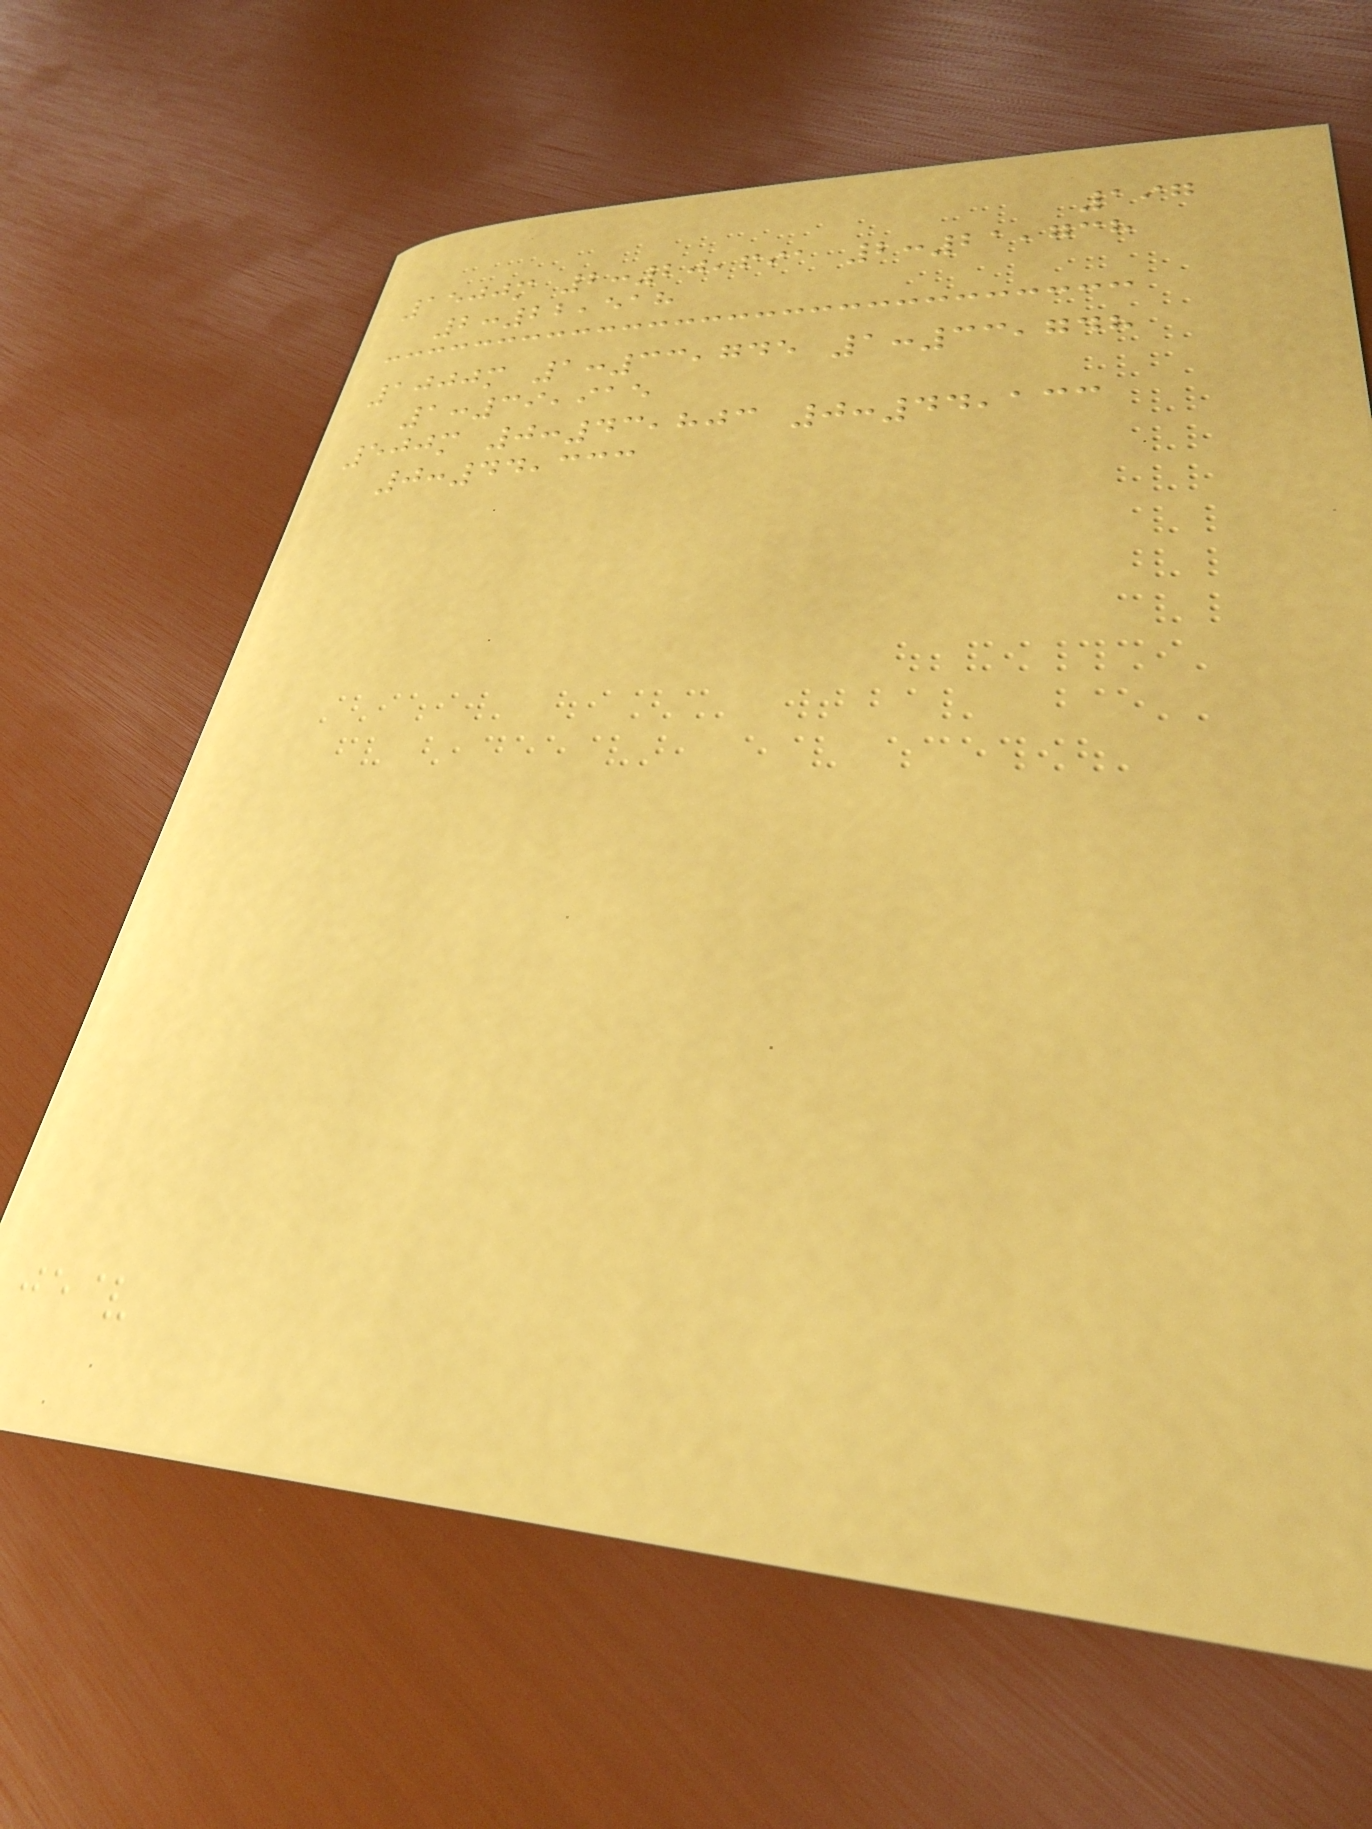197
1500m 2:20,691 2:21,738
2:22,518
1000m 1:33,745 1:33,748
1:39,915
500m 0:43,803 0:44,133
0:44,333
